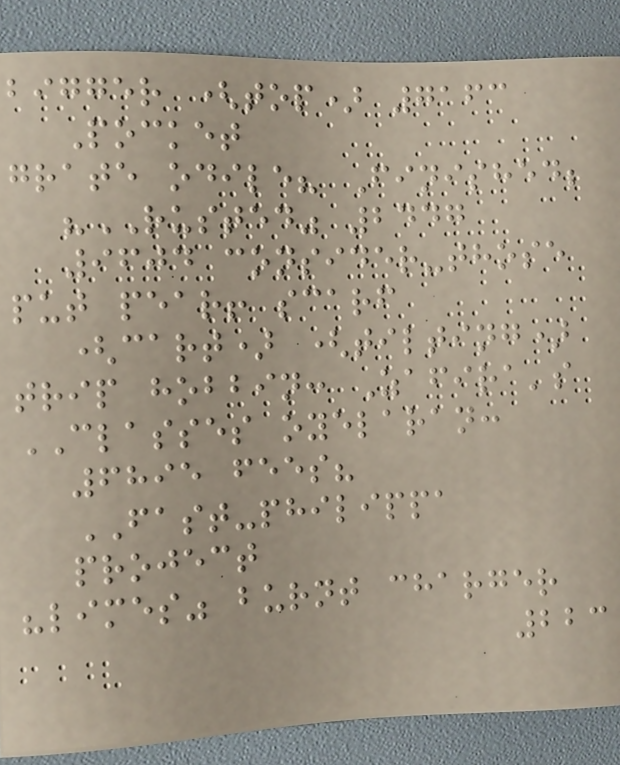bigger (top) 7163
Pocket
grate odile? Finished;
"RUSTED" 2447
9604 consider-those
put pear! scarf
(cart) (tilting)
trip hobbin: Zafira's
CLASSES oyelaran:
6895 fees?
FAST-philippa
project
"limes" burnt charger
223
